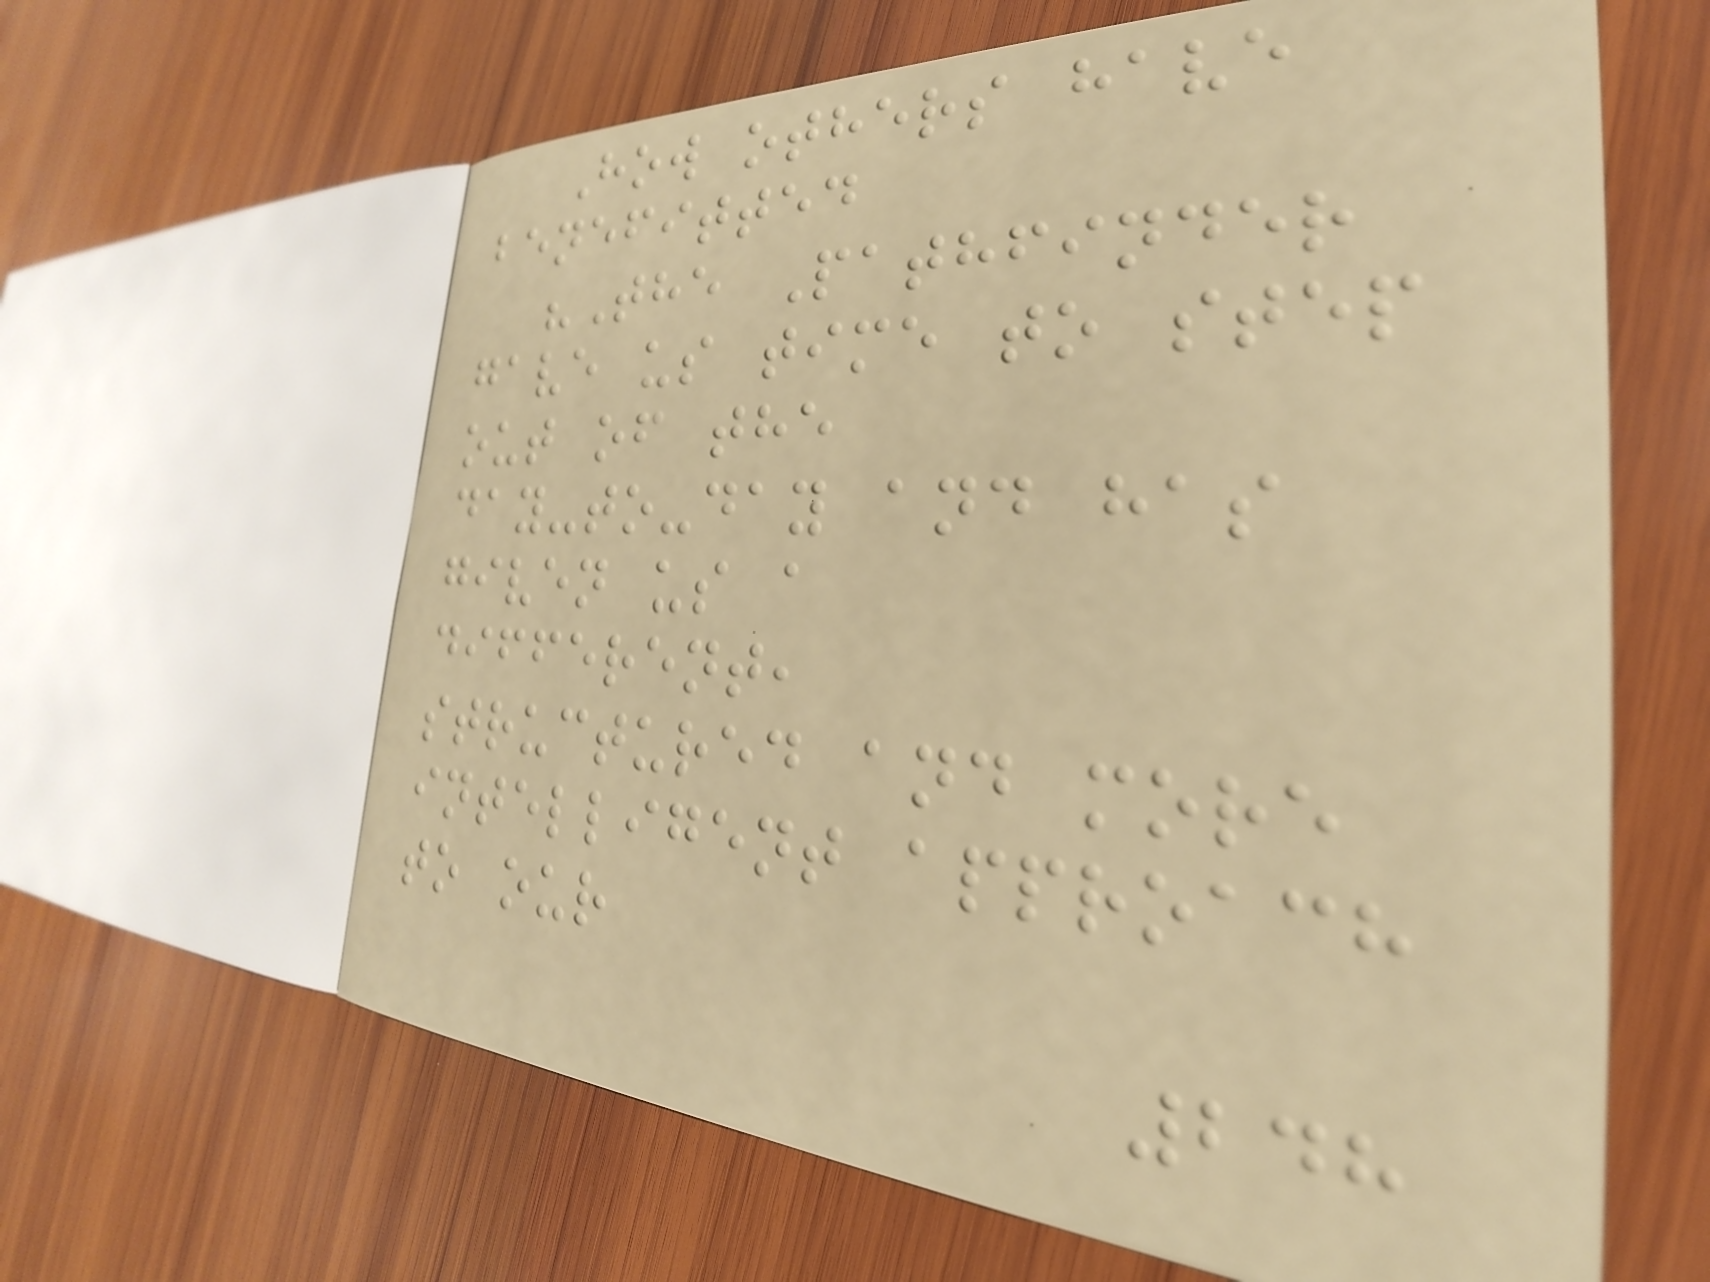How others have
benefitted
"The Pathfinder
gave us time to step
out of the
day-to-day and has
given us a
different,
structured and more
intelligent approach
to our
248
